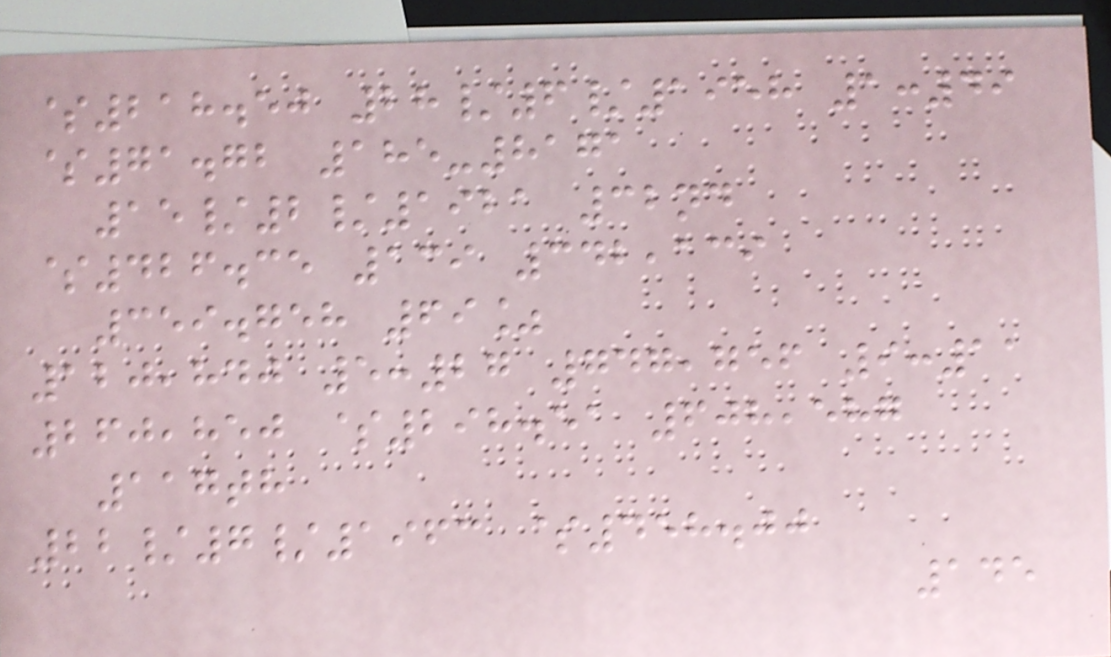$218.50 28/6/1958 1:49
$71.72 185-8171
15/2/1921 32nd
$426.35 139 342,139
359.758 69%
120,840 5:27 747,756 9:11
260,850 $298.51 608,587
117th
22/7/1963 $458.00
145
